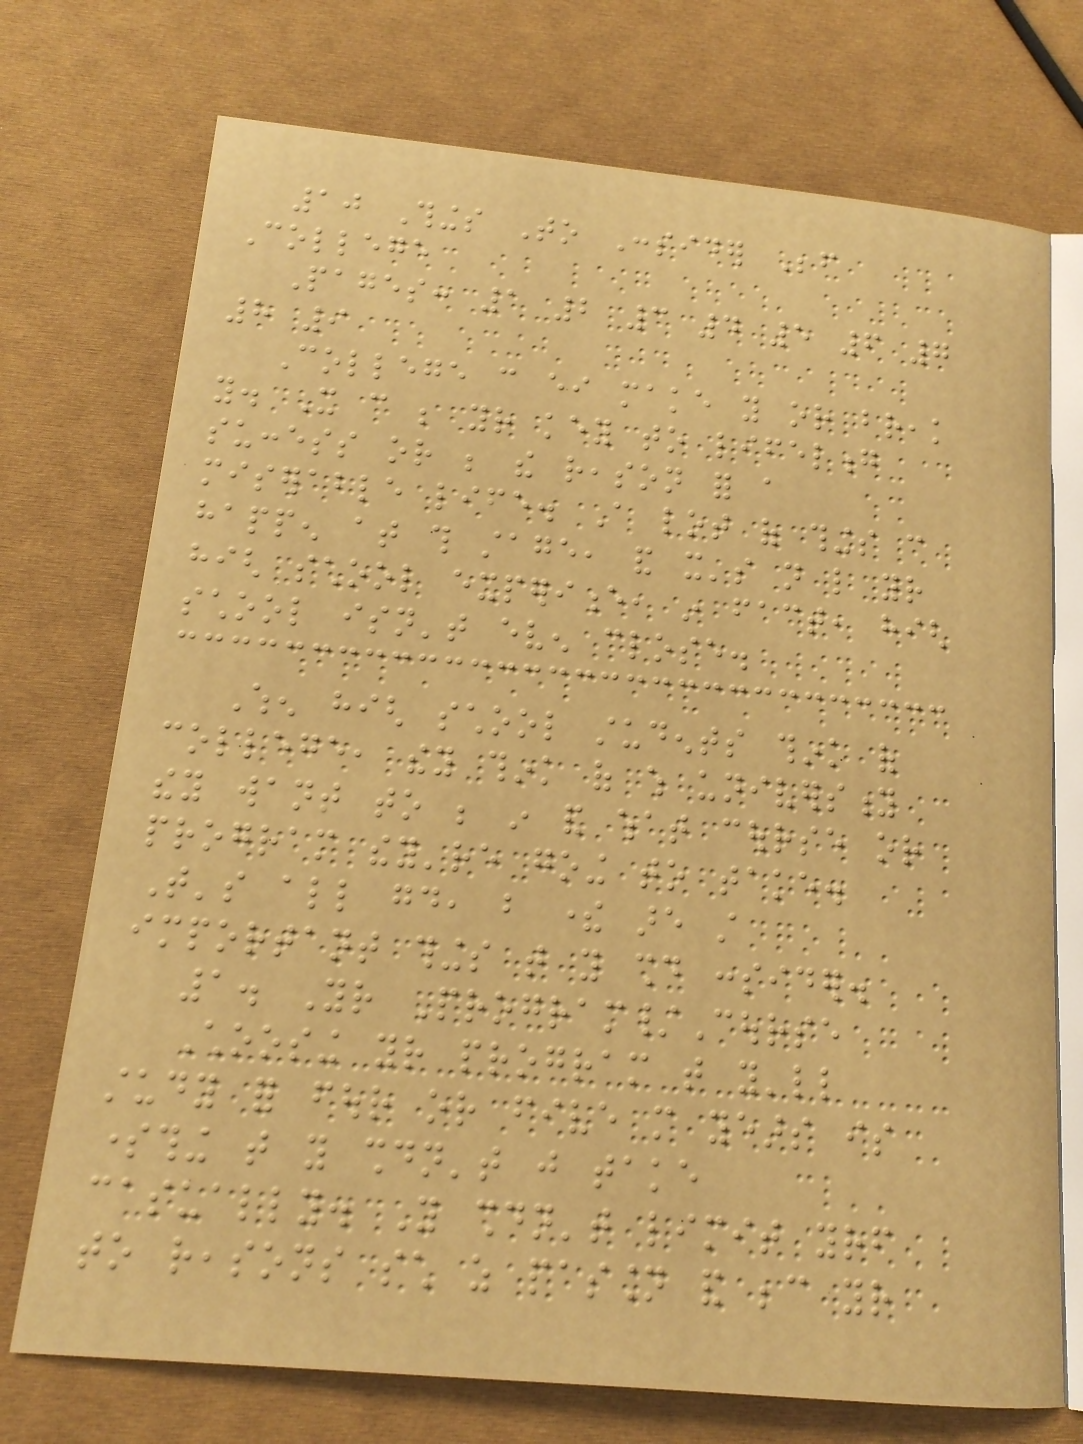10 Things To Consider Before
College
Pages: 1 2 3 4 5 6 7
8 9
College can either make you or break
you. It can be your key to lifelong
success or be the reason for a
miserable life. A lot of things can
happen at this stage, and it's not like your
high school experience, in fact, high
school isn't even close.
When high school students think of
college, they think of which university
they want to be in and what course or
program they're going to take.
That's all good, but there are still
important things that you should consider.
1. Your Program/Course
Choosing your program that you'll
study for four or five more years is
something that you shouldn't just take
casually. You shouldn't limit yourself
to reasons such as passion and because your
